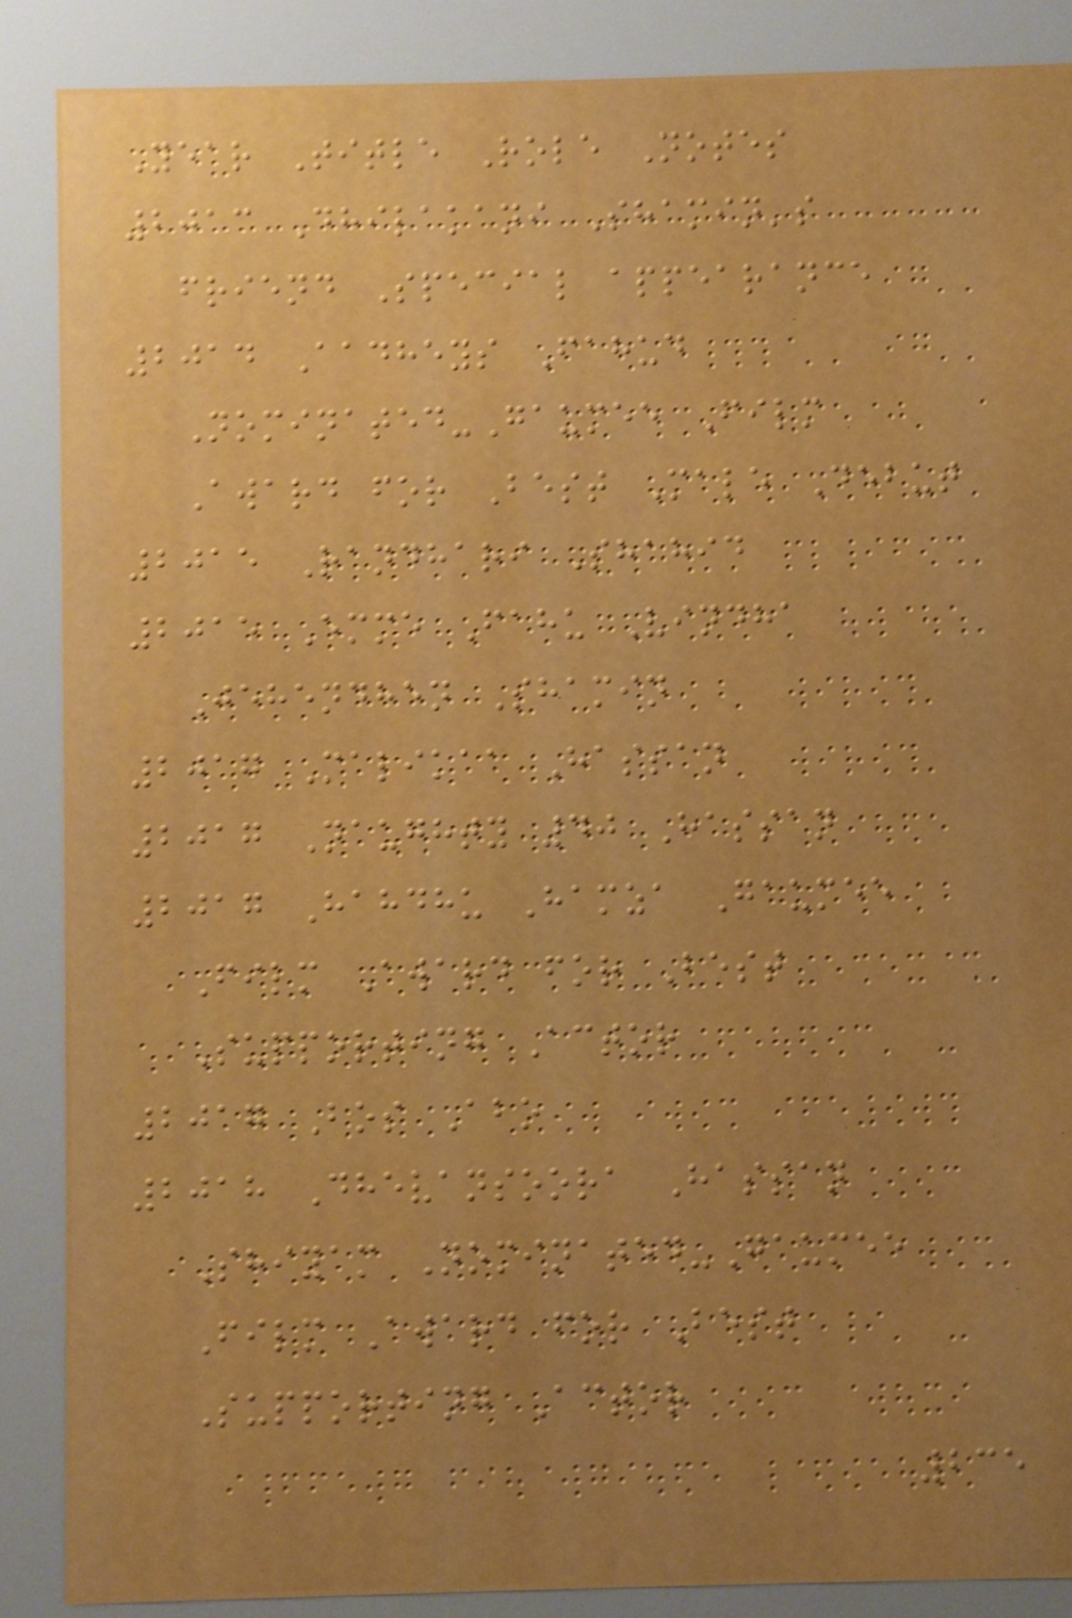Year Title Role Notes
2013 Dhilakani Shamin's
friend Special appearance
2014 Aadheys Fahud
Nominated-Gaumee Film
Award for Best Male Debut
2015 Randhari Shahid
2015 Emme Fahu Vindha
Jehendhen Shamin
2017 Malikaa Hassan
2017 Naughty 40 Hassan
2017 Hahdhu Hamza Gaumee
Film Award for Best
Supporting Actor
2017 Bos Abo
2018 Dhevansoora Hassan
Shiyam Nominated-Gaumee
Film Award for Best
Supporting Actor
235
